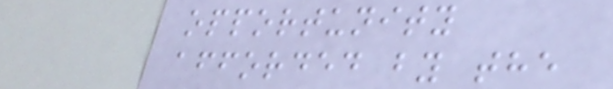opportunity
afforded by the
